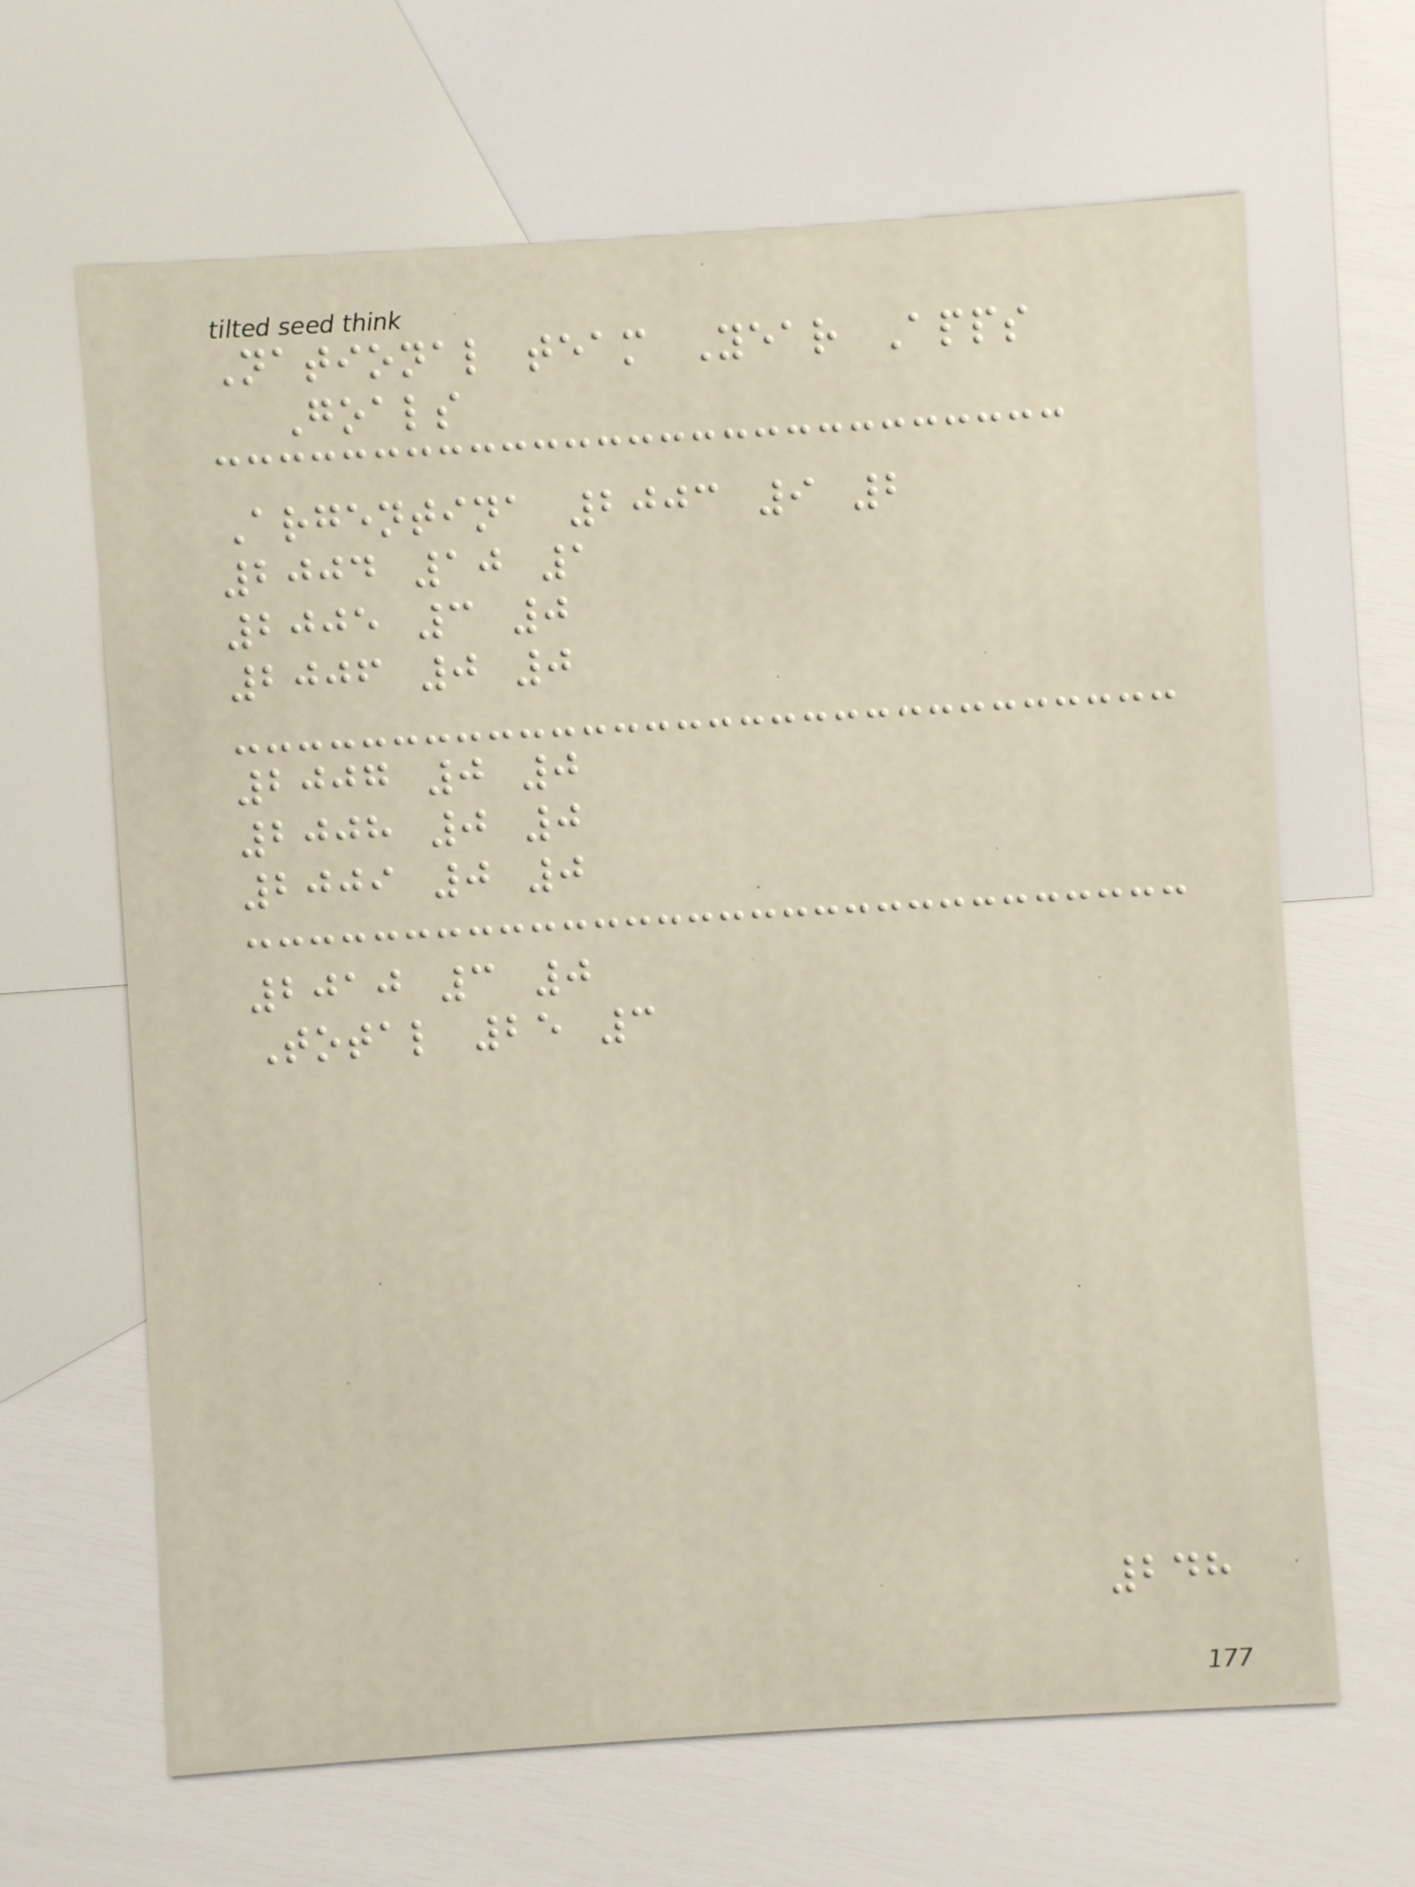National team Year Apps
Goals
Argentina 2003 9 2
2004 10 1
2005 3 0
2006 0 0
2007 0 0
2008 0 0
2009 0 0
2010 3 0
Total 25 3
248
